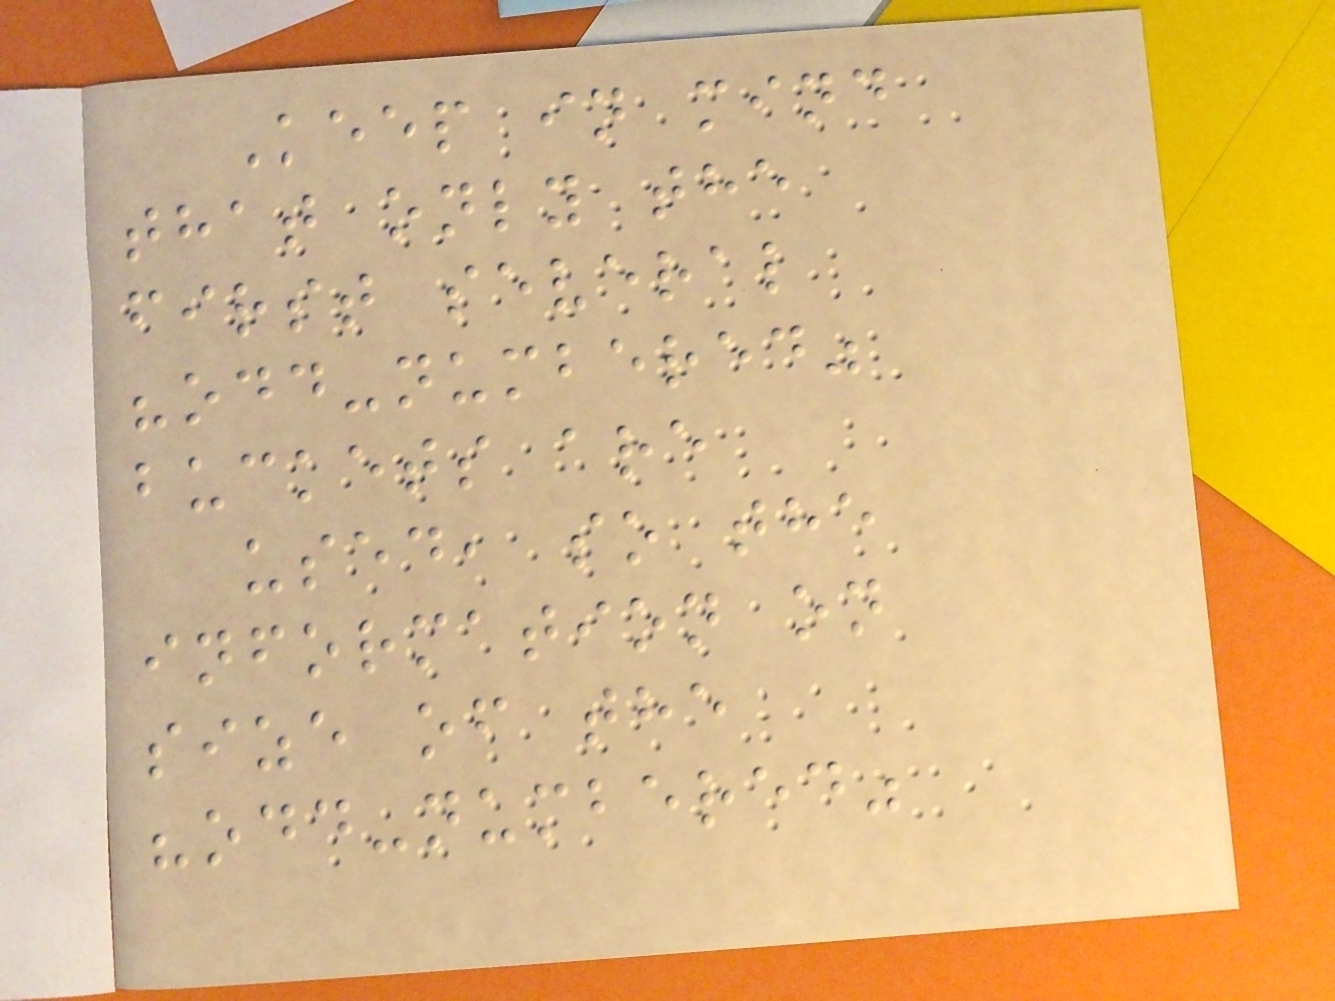Keep in mind
that only the
first several
"odd-numbered"
buckets are
used, so the
information on
size of the
"odd-numbered"
